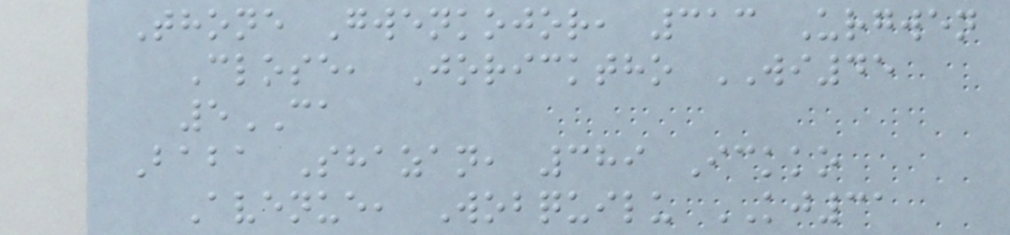Thone Gwenkojor, 313 Urgwen
Close, Joricktho WI45
5CA
Baba Shazan, 389 Ickko
Avenue, Wobquilu KJ31
